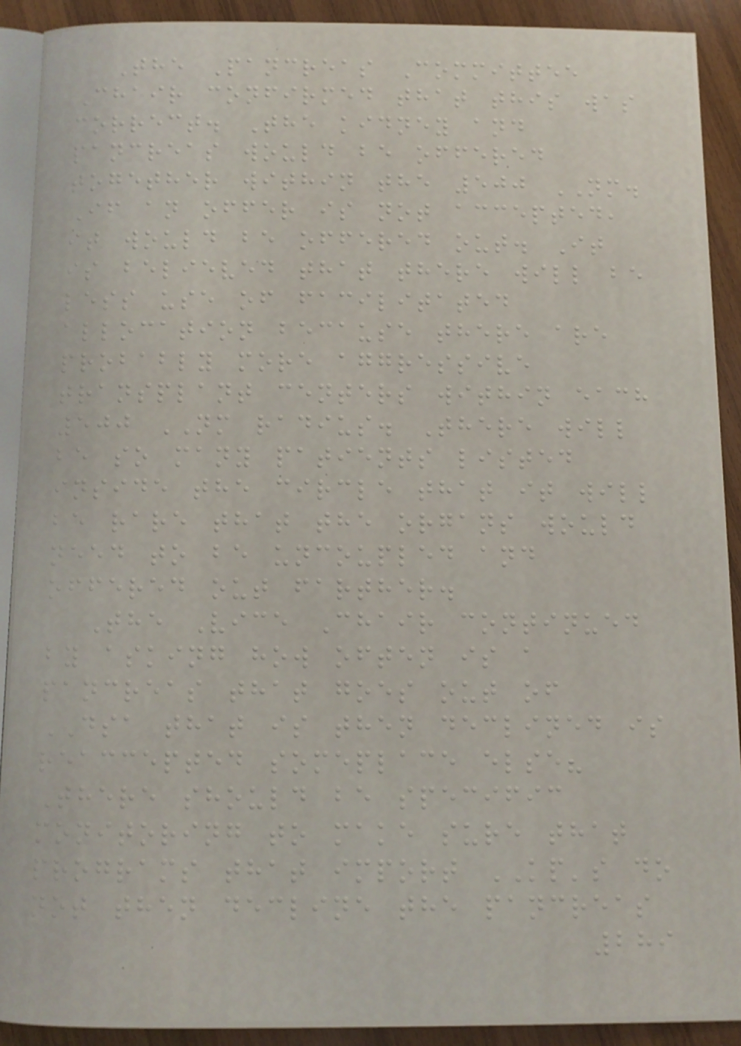The Pancreas Committee
Chair confirmed that this was
correct. The kidney and
pancreas would be offered
together within the 500 NM.
If an offer is not accepted,
it would be offered out. It
is believed that there will be
less use of facilitated
allocation because there are
probably more aggressive
transplant centers within each
500 NM radius. There will
be so many patients listed
inside the circle that it will
be rare that the organs would
need to be uncoupled and
offered out farther.
The Vice Chair continued
by asking how often is a
pancreas that goes out of
DSA that is then declined is
reaccepted someplace else?
There should be specific
monitoring to make sure that
programs that import KP's do
not then decline the pancreas
289
